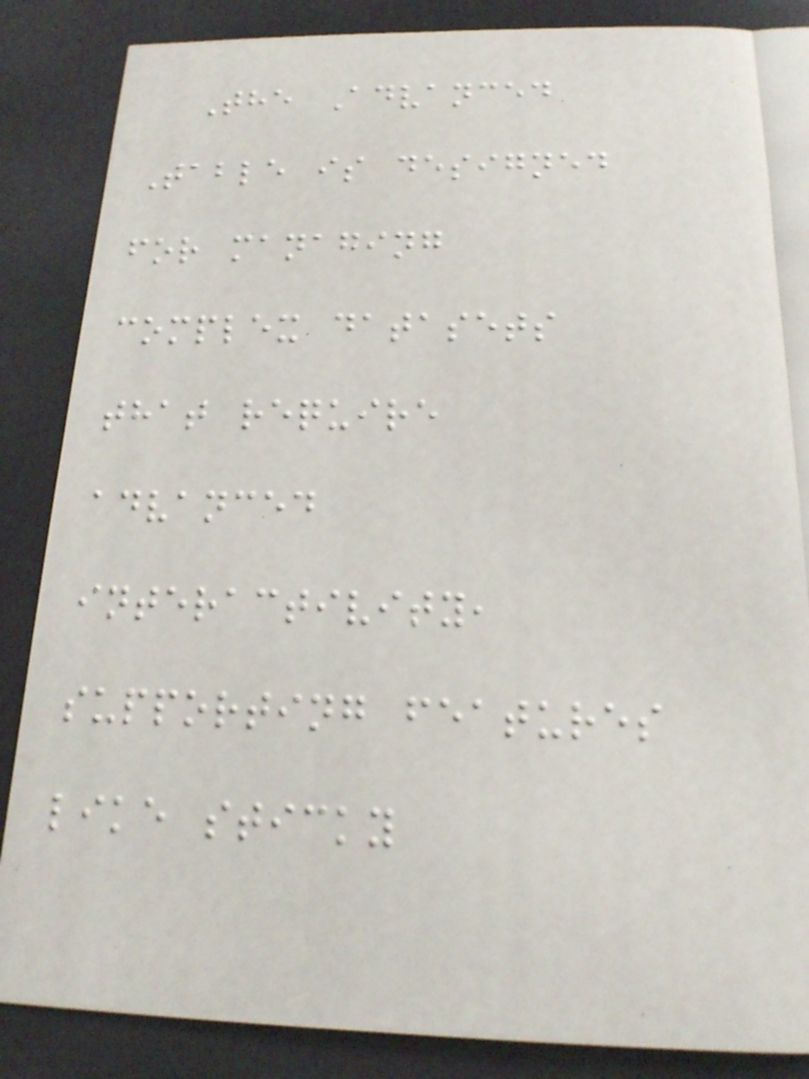The Advanced
Table is designed
for managing
complex datasets
that require
advanced
interactivity,
supporting features
like sticky
